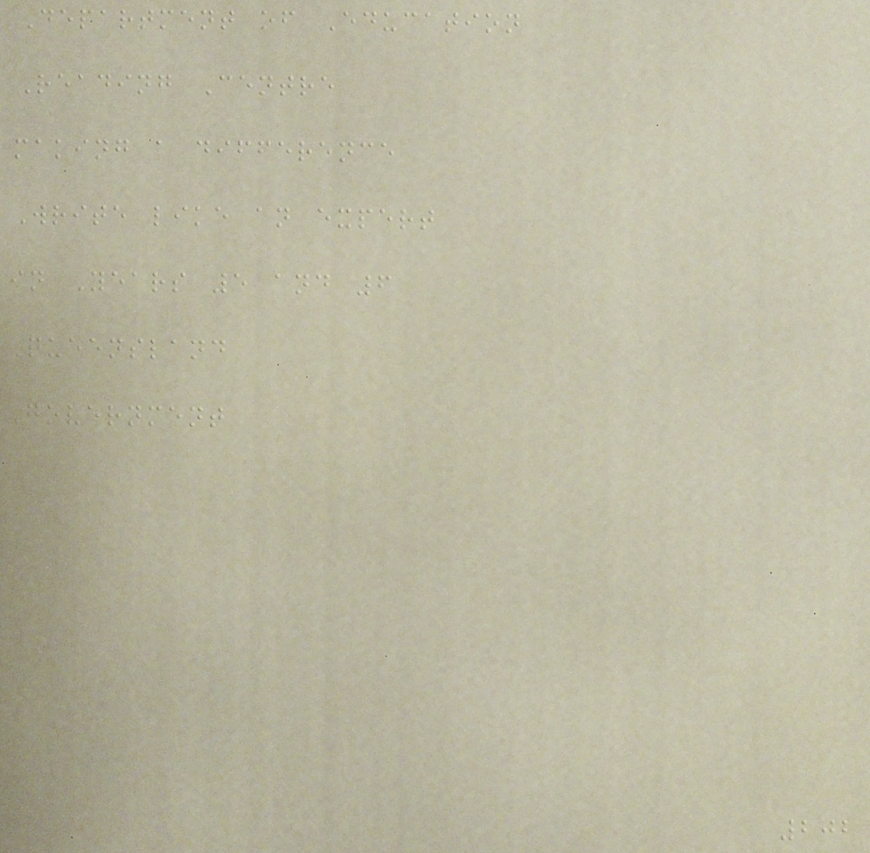Department of Education
Reading Centre
making a difference
Write like an expert
in Years 5 and 6
Queensland
Government
202
